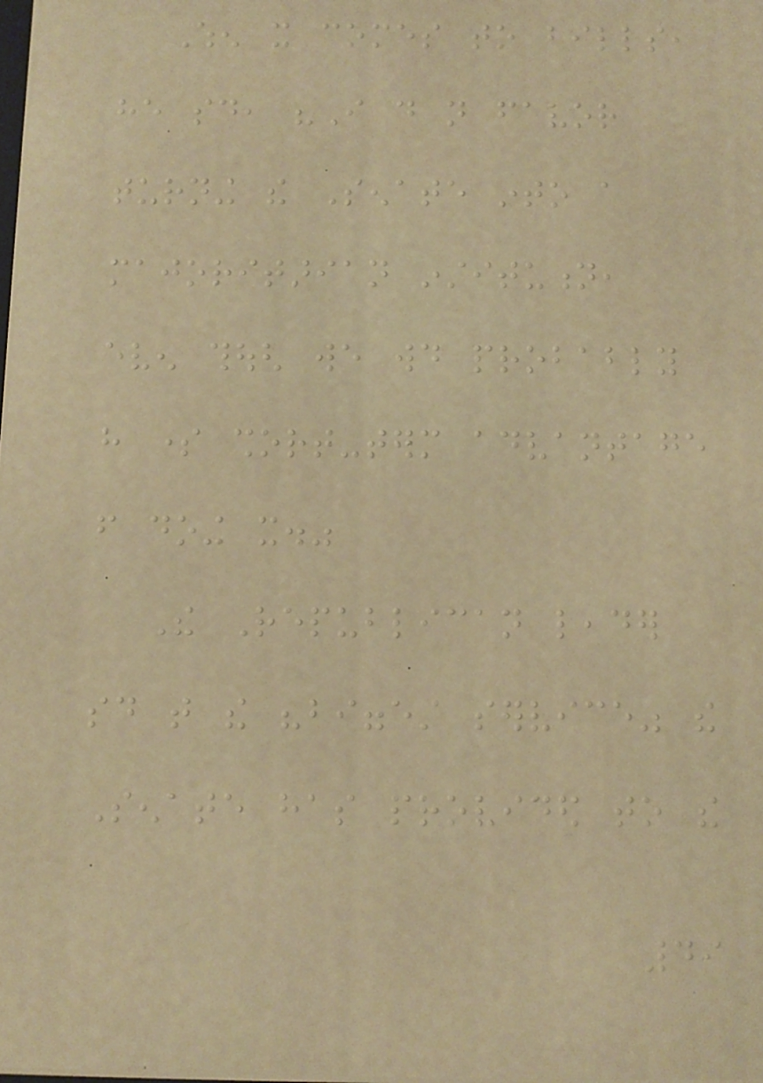When it comes to bills,
he said, "I do not favor
turning the Senate into a
majoritarian institution,
even though we would probably
have some short-term advantage
from doing it."
The Republican leader
said that the "biggest service" the
Senate has provided to the
49
